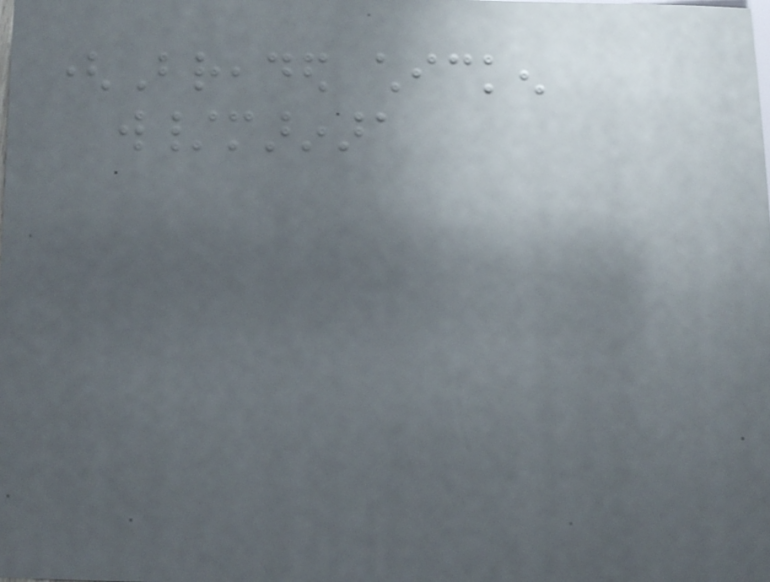(Breaded chicken
w/marinara
